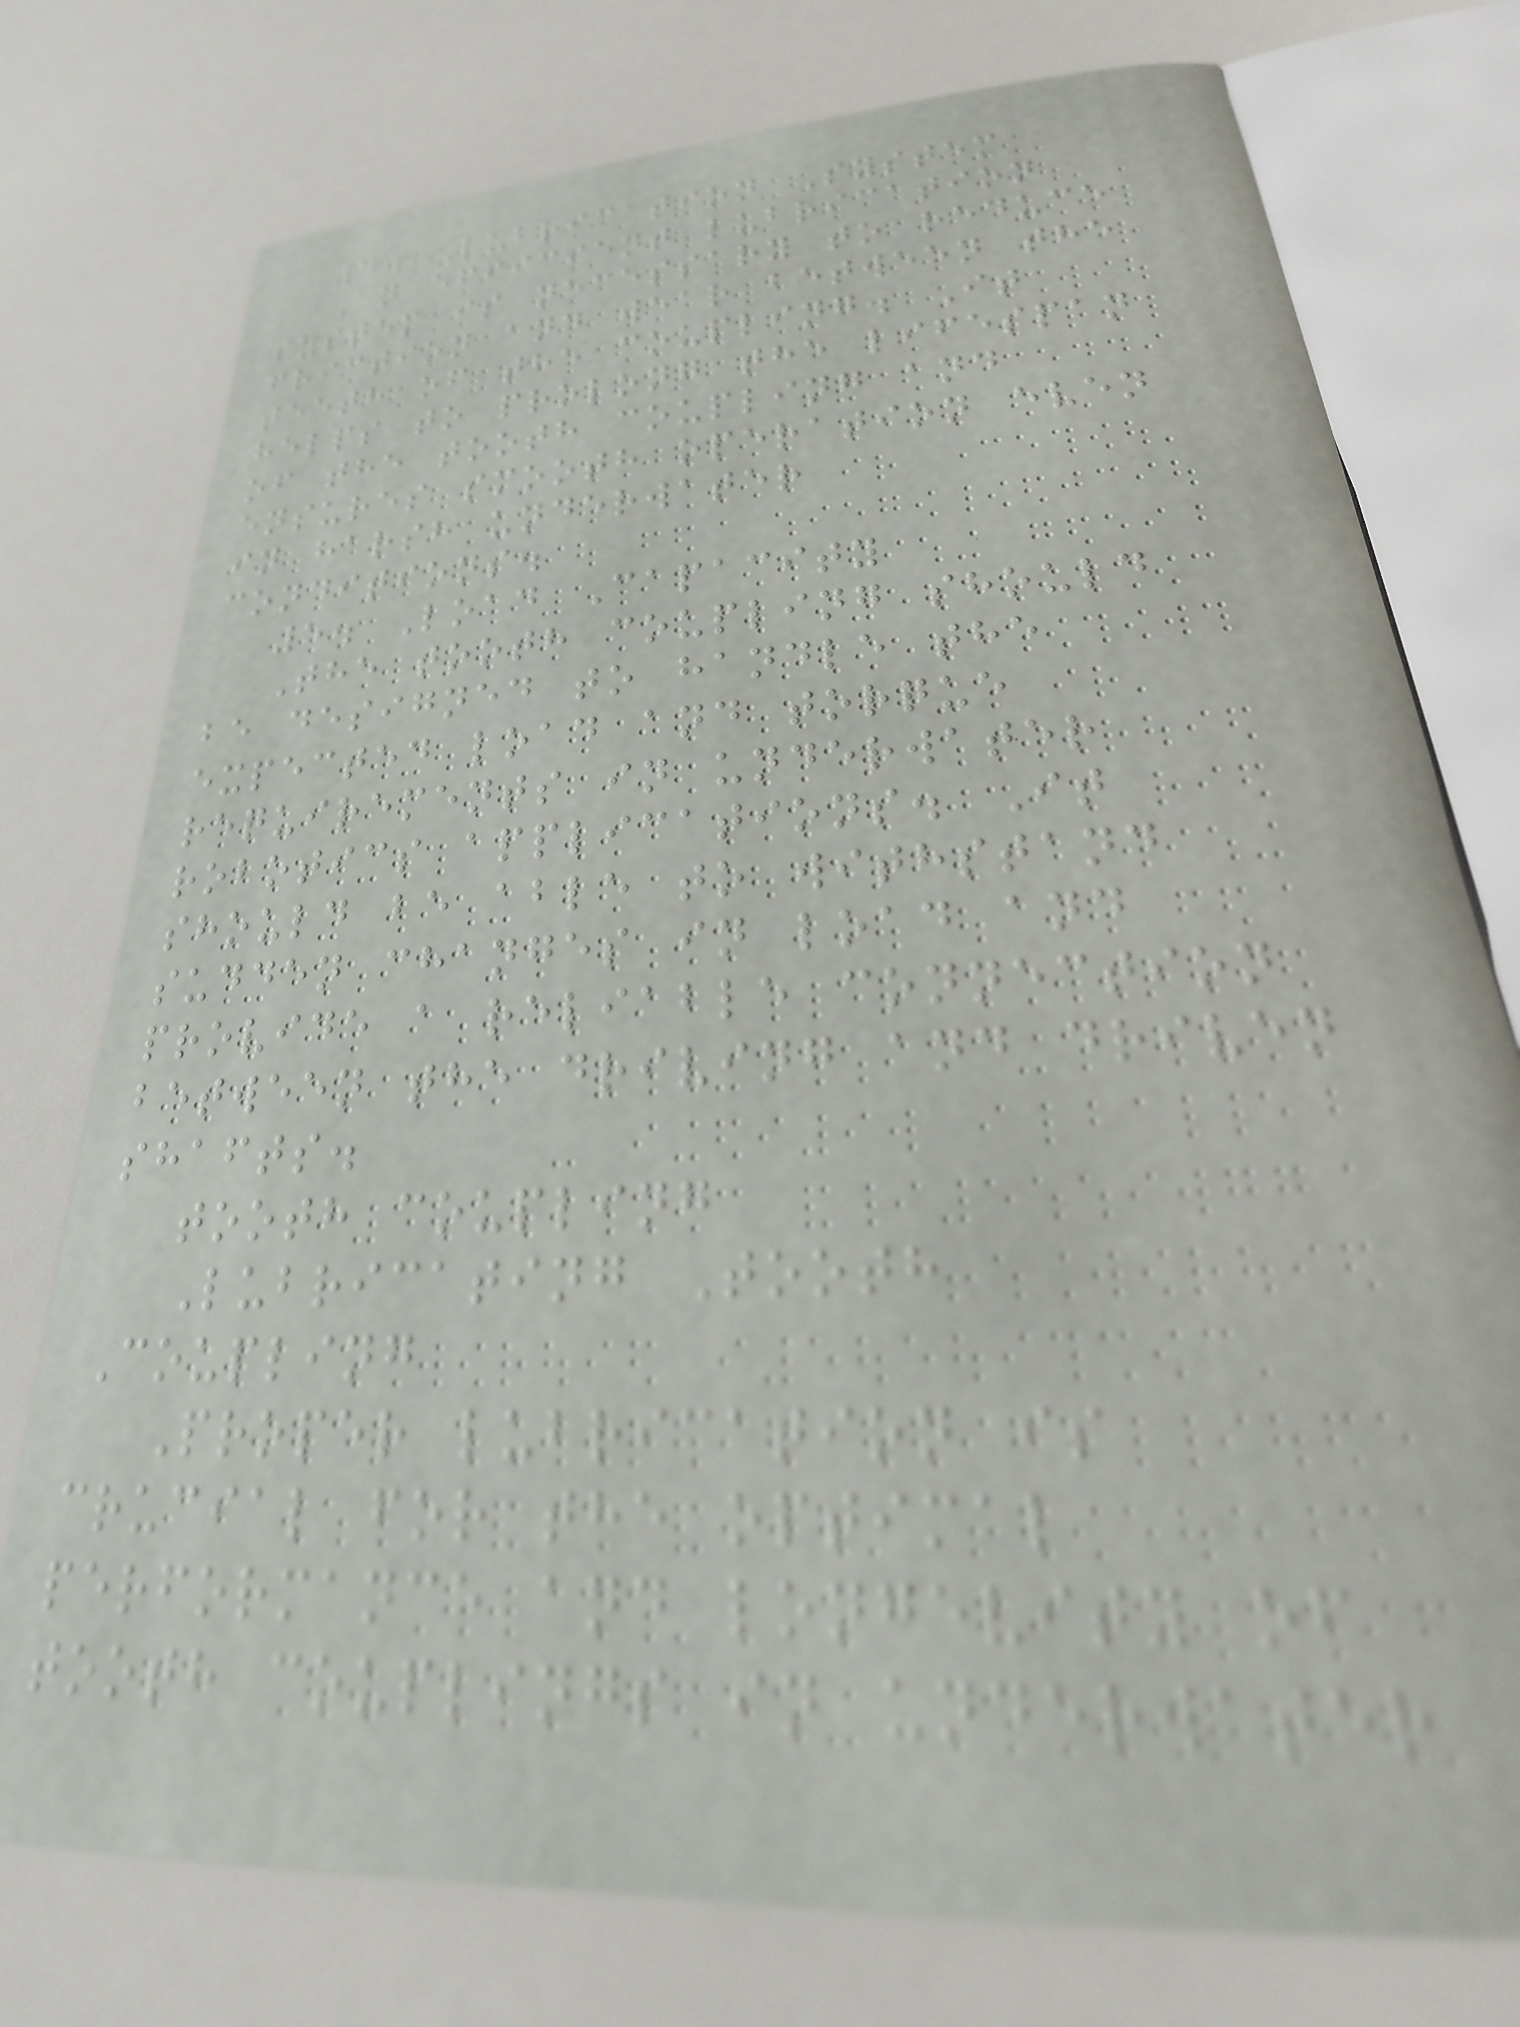4. Lubrication System
An efficient lubrication
system is necessary to reduce
friction and wear between the
teeth of the coupling. It
helps to prolong the lifespan
of the tooth coupling and
ensures smooth operation even
in harsh underwater
conditions.
5. Load Capacity
The tooth coupling should
be designed to handle the
expected load and torque
requirements in underwater
robotics applications. It
should be able to withstand
sudden changes in load and
provide a reliable connection
between the driving and driven
shafts.
tooth coupling
Lubricating Tooth
Coupling
Proper lubrication is
crucial for the optimal
performance and longevity of
tooth couplings in underwater
